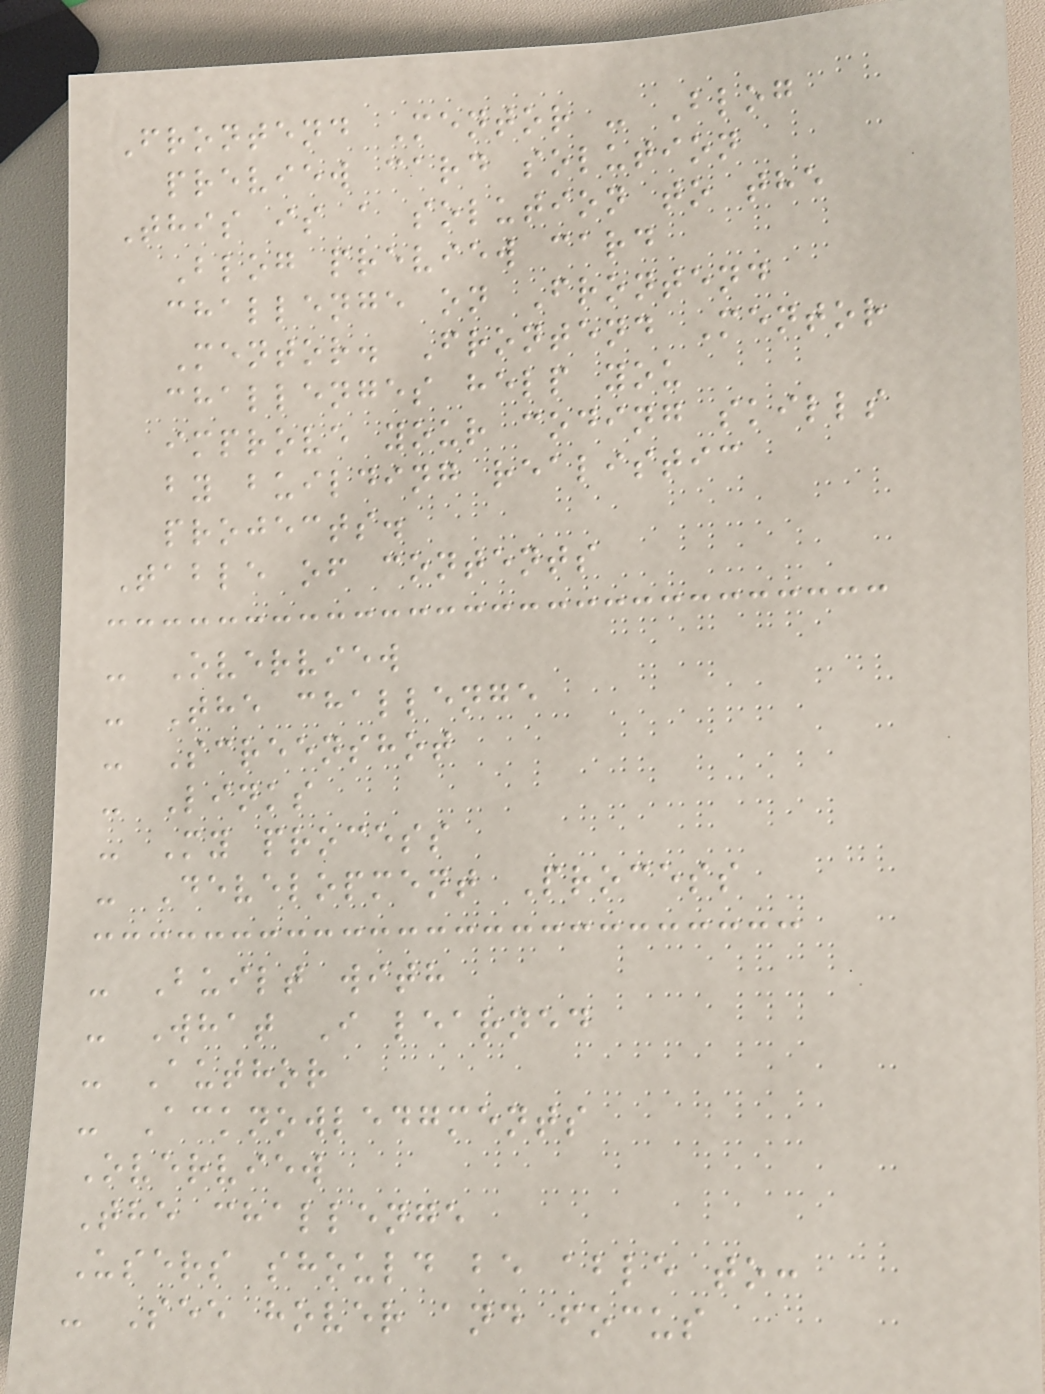Frontend Mentor - Blog
preview card solution
This is a solution to the
Blog preview card
challenge on Frontend
Mentor. Frontend Mentor
challenges help you
improve your coding skills
by building realistic
projects.
Table of contents
- Overview
- The challenge
- Screenshot
- Links
- My process
- Development Process
- Built with
- What I learned
- Author
- Acknowledgments
Overview
The challenge
Users should be able to:
- See hover and focus
